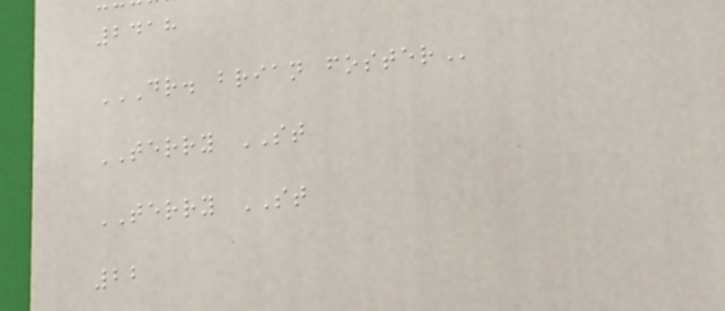2418
DR. BRIAN FOSTER
TERRY ST
TERRY ST
22
